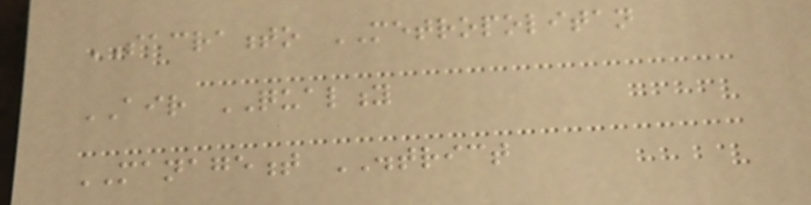SACRAMENTO METROPOLITAN
AIR QUALITY
MANAGEMENT DISTRICT
